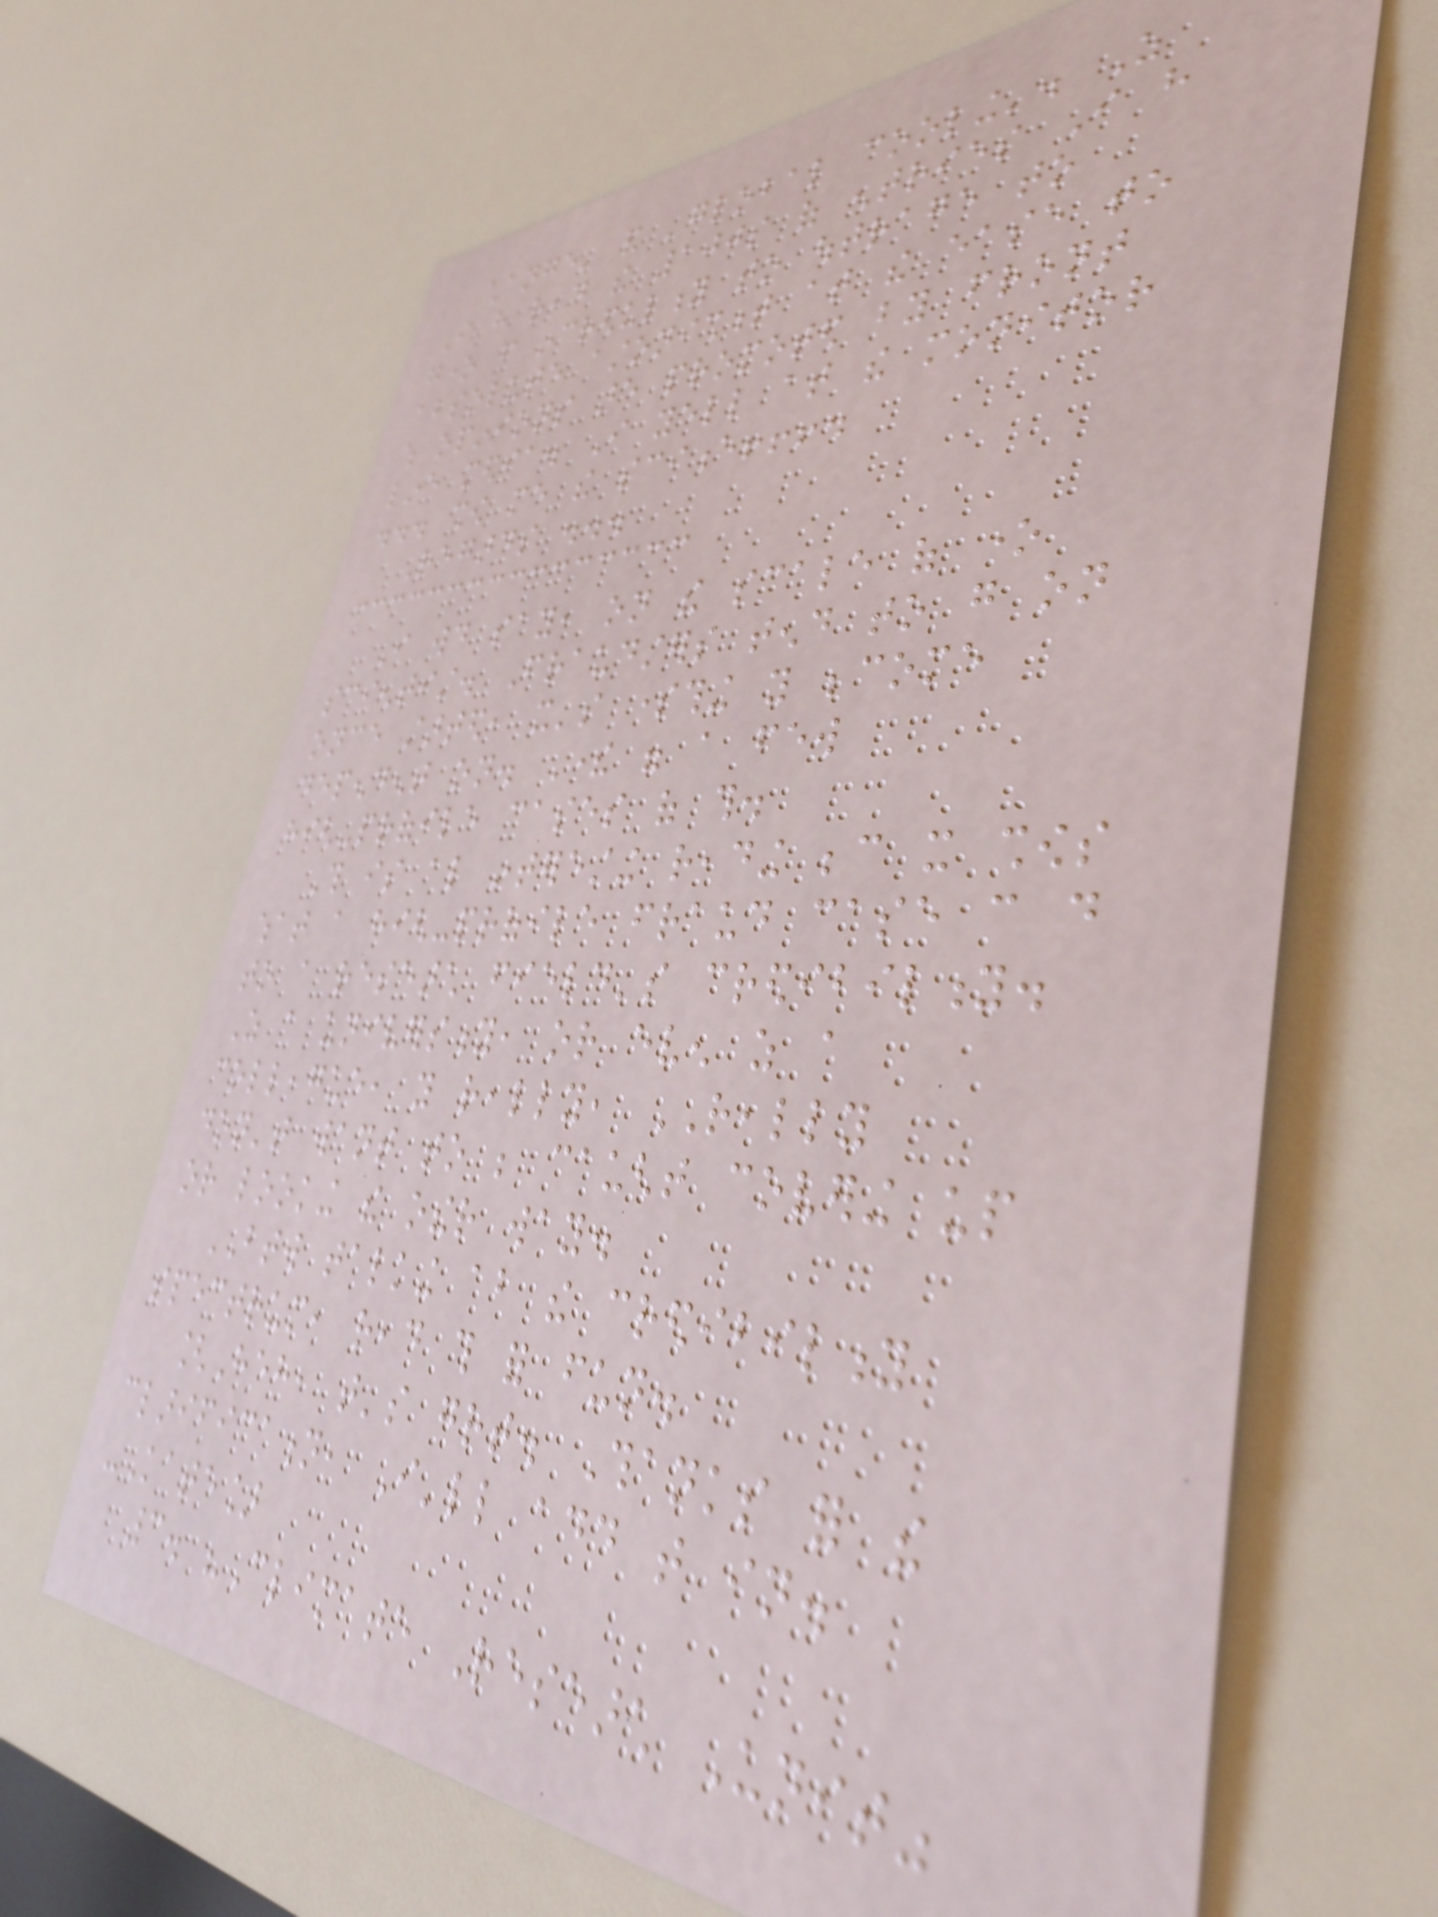change' and 'global cooling'. As
I have read the 100s of entries I have
gone from incredulity to outrage to
absolute astonishment at the ease to
which opinions are promoted by front
line media. I yell at the monitor
... show me the science!!!.
Regards ...
I would say, on the scale of one
scientist. Fraudsters tend to go on
once started, it's something you become
dependent on. There were a few
high-profile cases of this.
This is also interesting reading because it shows
what a high-profile fraud case can do
to a research field's credibility.
As a university, or even as a
colleague, you really, REALLY
don't want to be caught covering up
or looking the other way.
BTW talking about the credibility
spectrum, read this for fun.
[Heh, that's great. Thanks for the
clarification, I'll add that in.
-Kate]
3. "Climate Research Unit"
